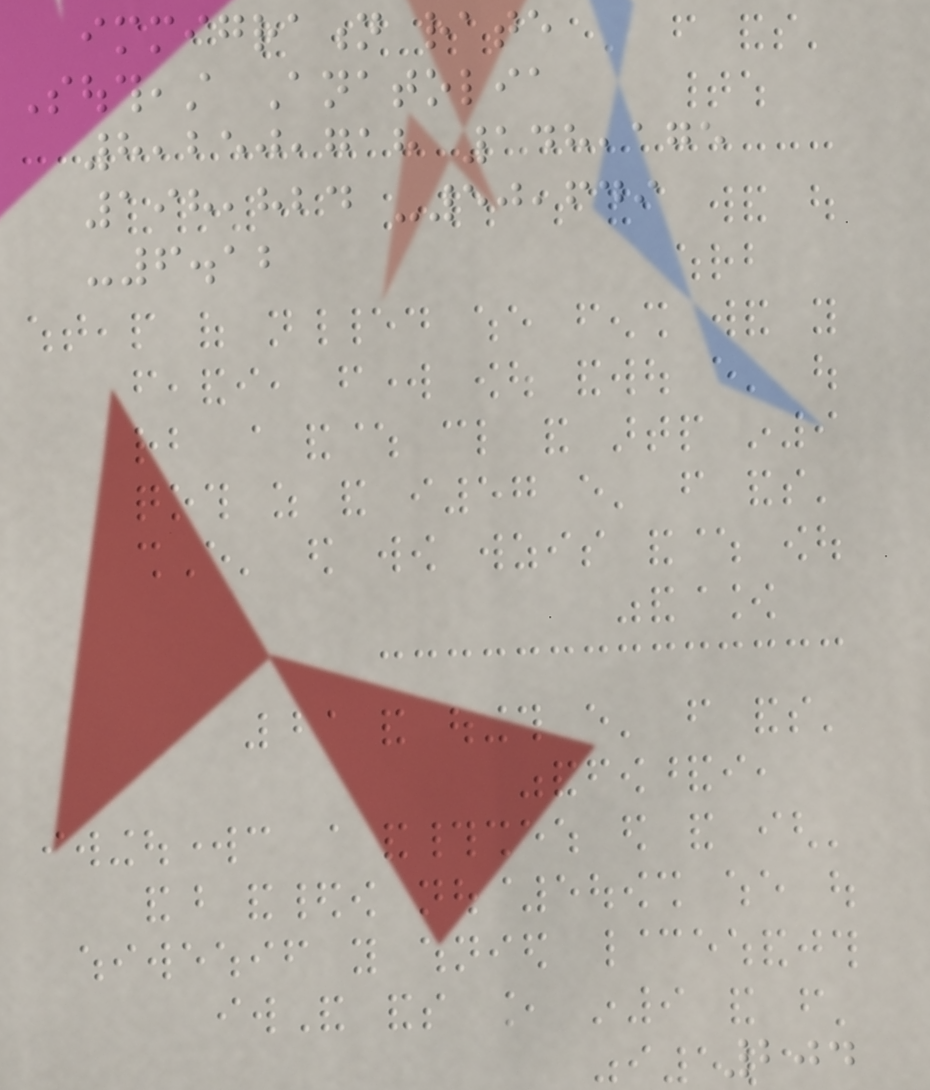immigration rate
Southeast Anatolia
8,250,718 148,175
198,824 -50,649
-6.12
204
